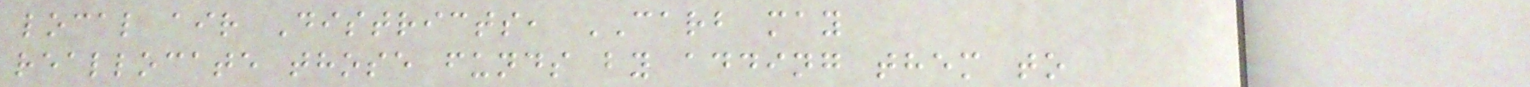local air Districts, CARB may
reallocate those funds by adding them to
